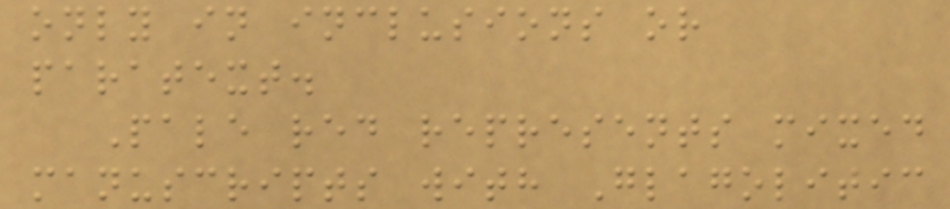only in inclusions or
paratext.
Pale red represents mixed
manuscripts with Glagolitic
